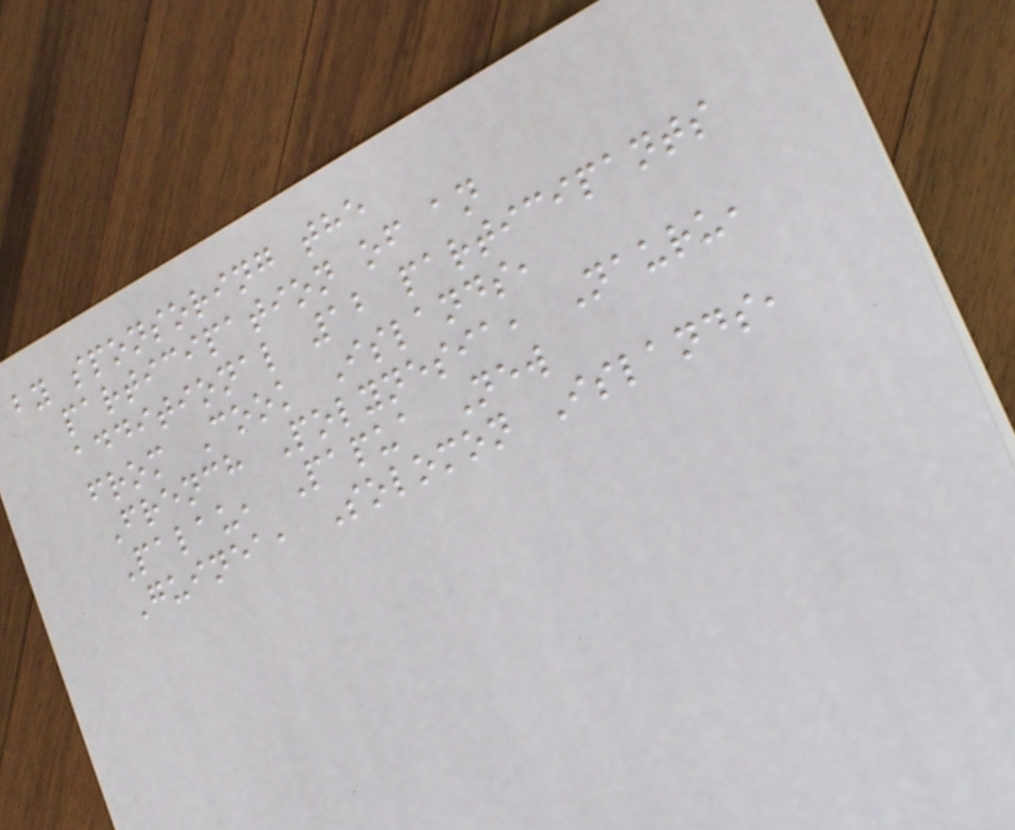by sponsoring the
participation of an
additional 12 participants
from Cook Islands,
French Polynesia, Nauru,
Palau, Papua New
Guinea, Solomon Islands,
